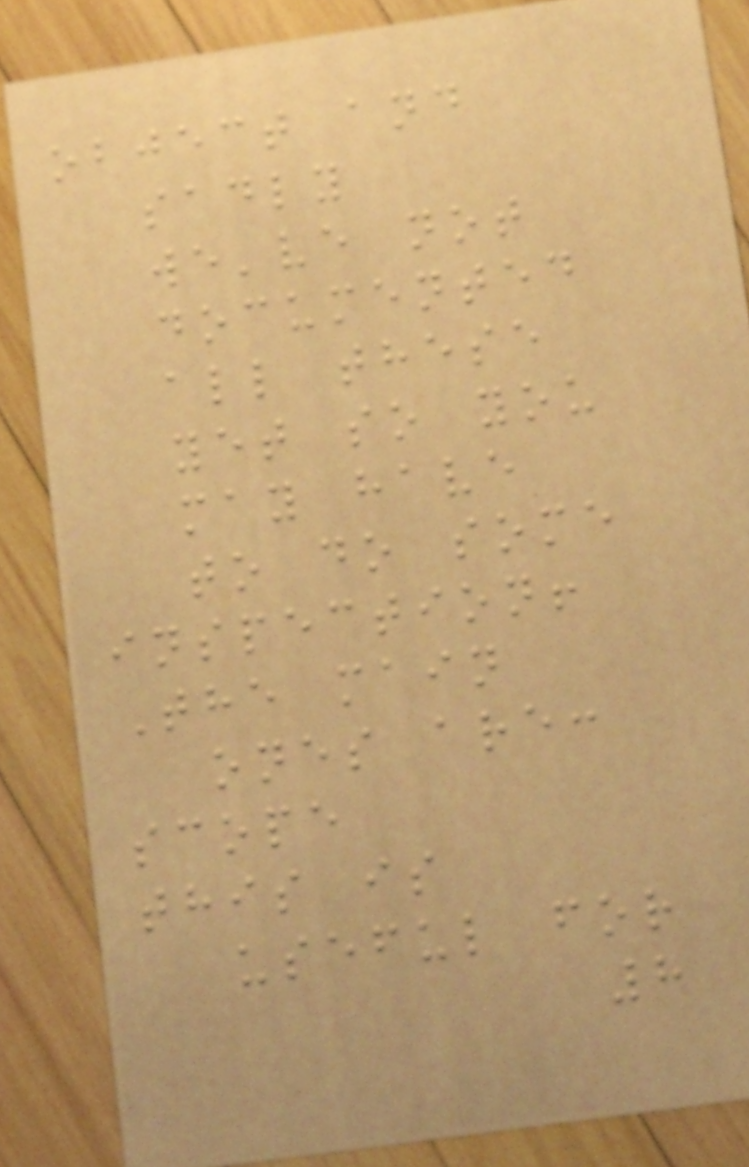object and
sadly
we've not
documented
all these
yet so you
may have
to do some
inspection!
The main
ones are:
scope
this is
useful for
8
